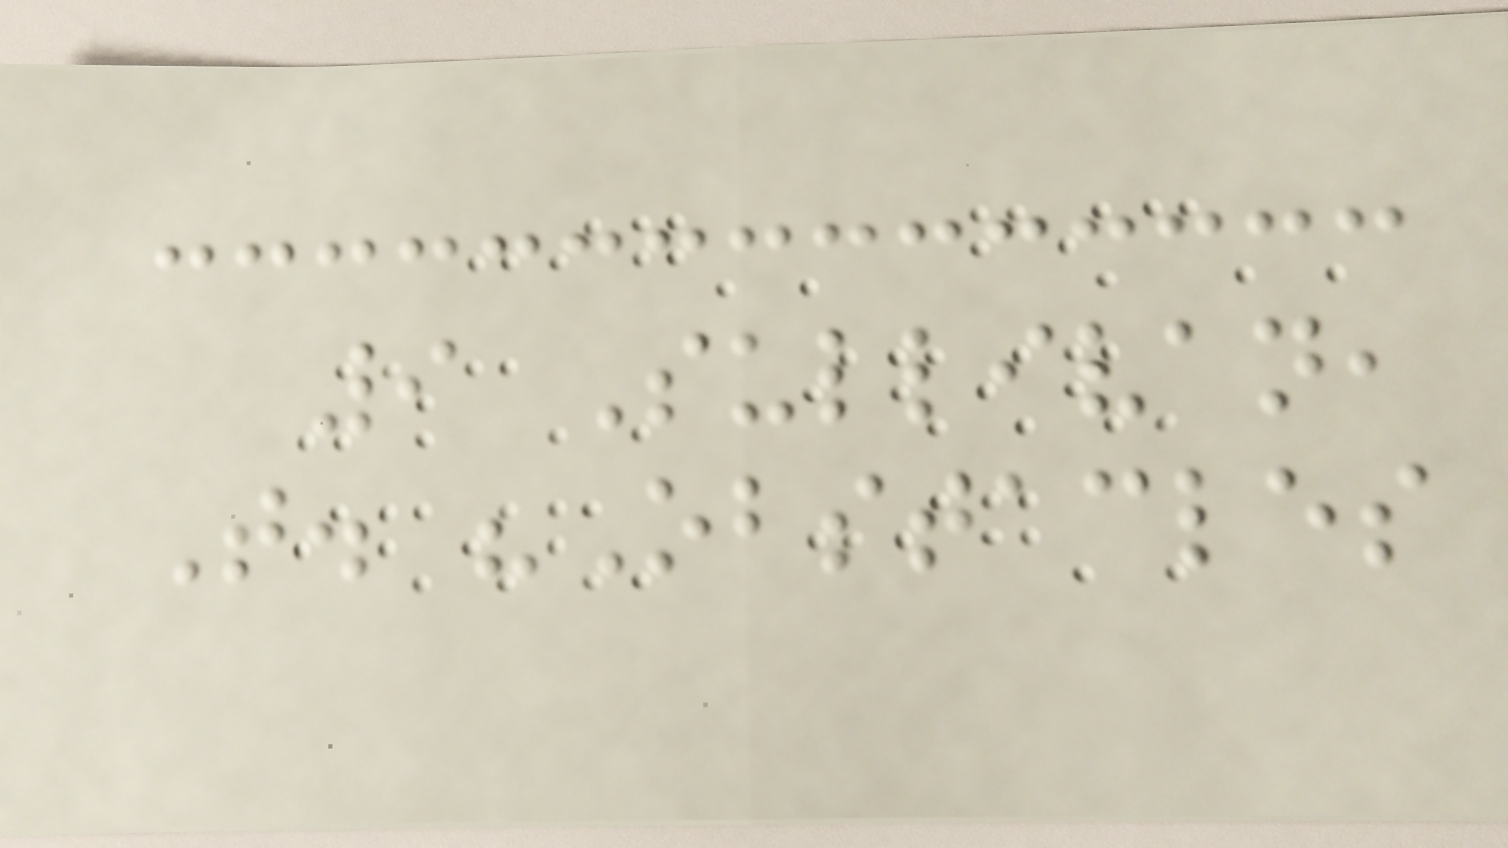9 Sullivan,
T. "Obstacles
